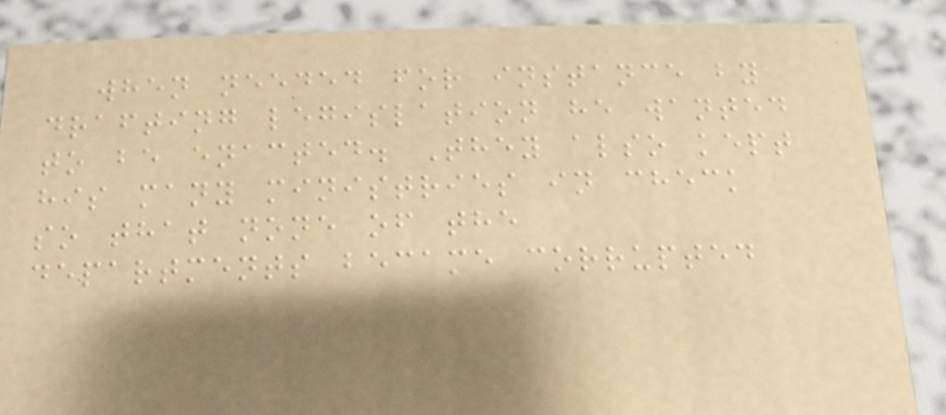when needed for instance by
drafting legislation he wanted
to be enacted. They also kept
his many ministries in check
so that none of the
departments became corrupted
